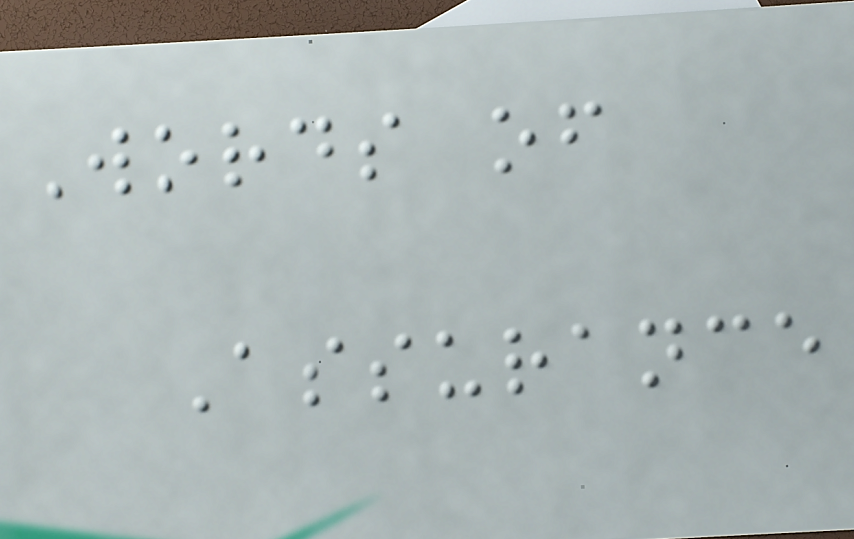Words of
Assurance
